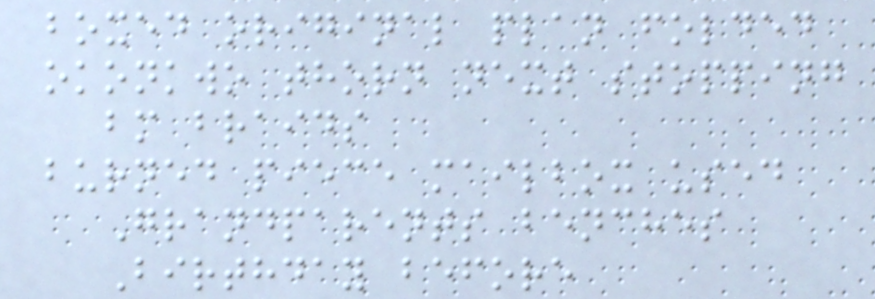boxed original plan folded
okonkwo thorn next stopping
bm braids
burned piece mailbox used
Grandparents benches
Birthday before
